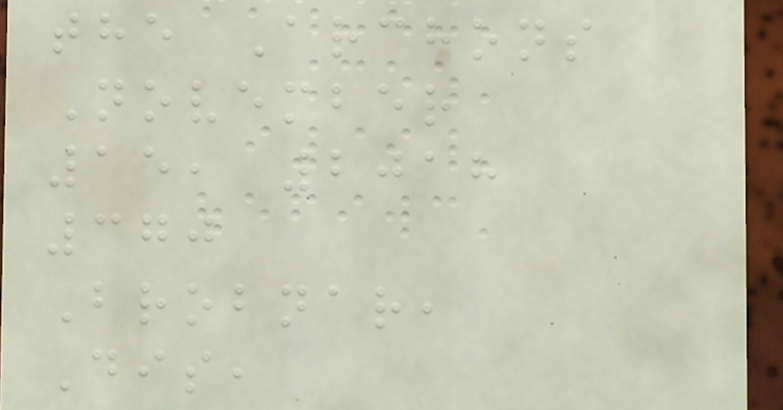the Archons
November
15, 2018
370
Brobnar,
Dis,
